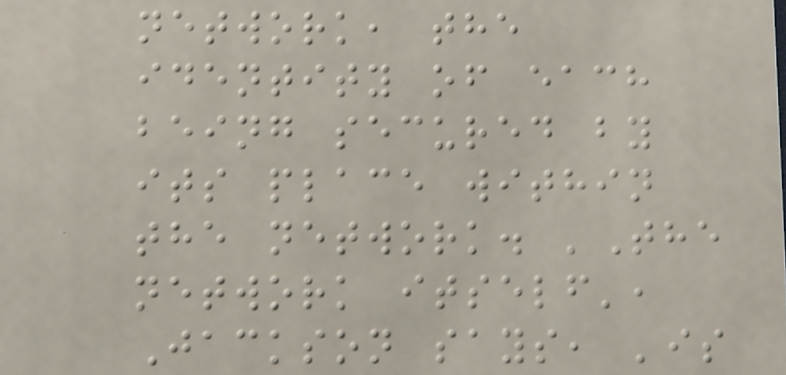network, the
identity of each
being secured by
its place within
the network. 'The
network itself',
Jackson says, 'is
